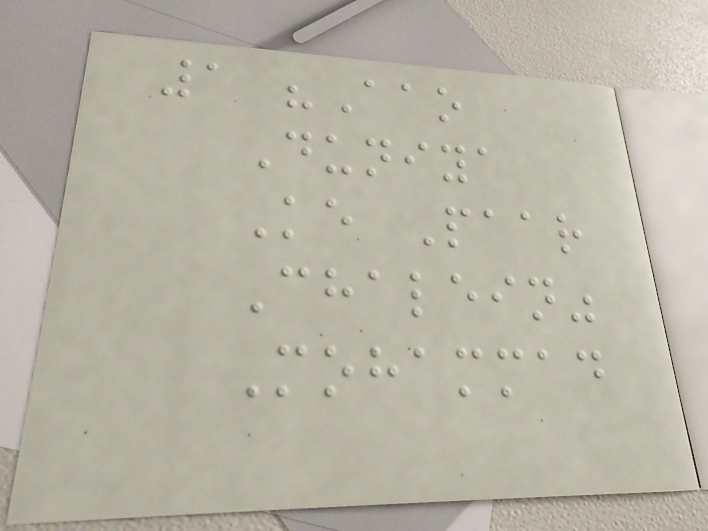1 "Aao
Duniya
Ke Paar
Chalein"
Mohammad
